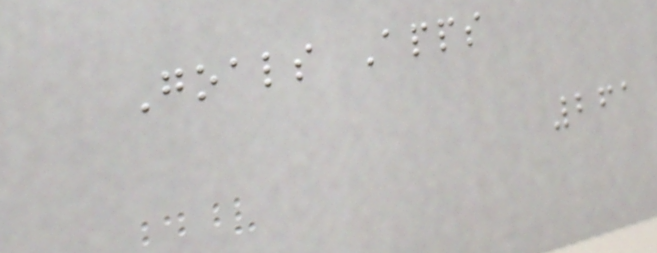Goals Apps
261
